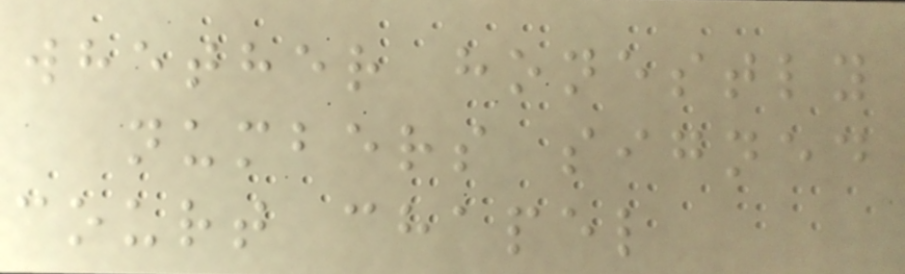whether honestly
numbers signed
court chapel
